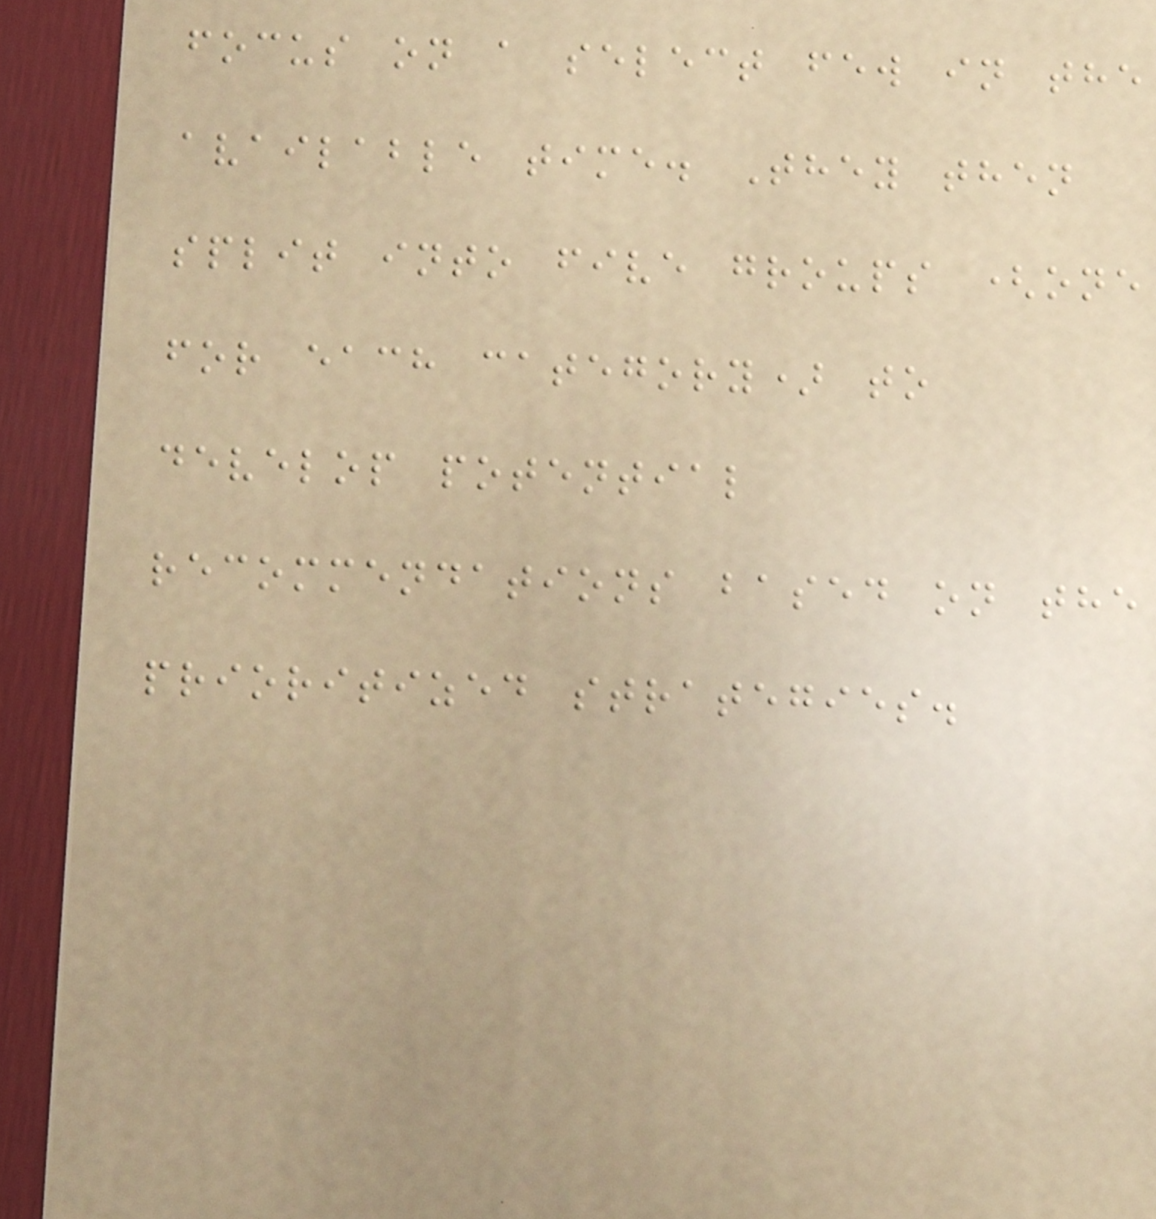focus on a select few in the
available time. They then
split into five groups (one
for each category) to
develop potential
recommendations based on the
prioritized strategies.
